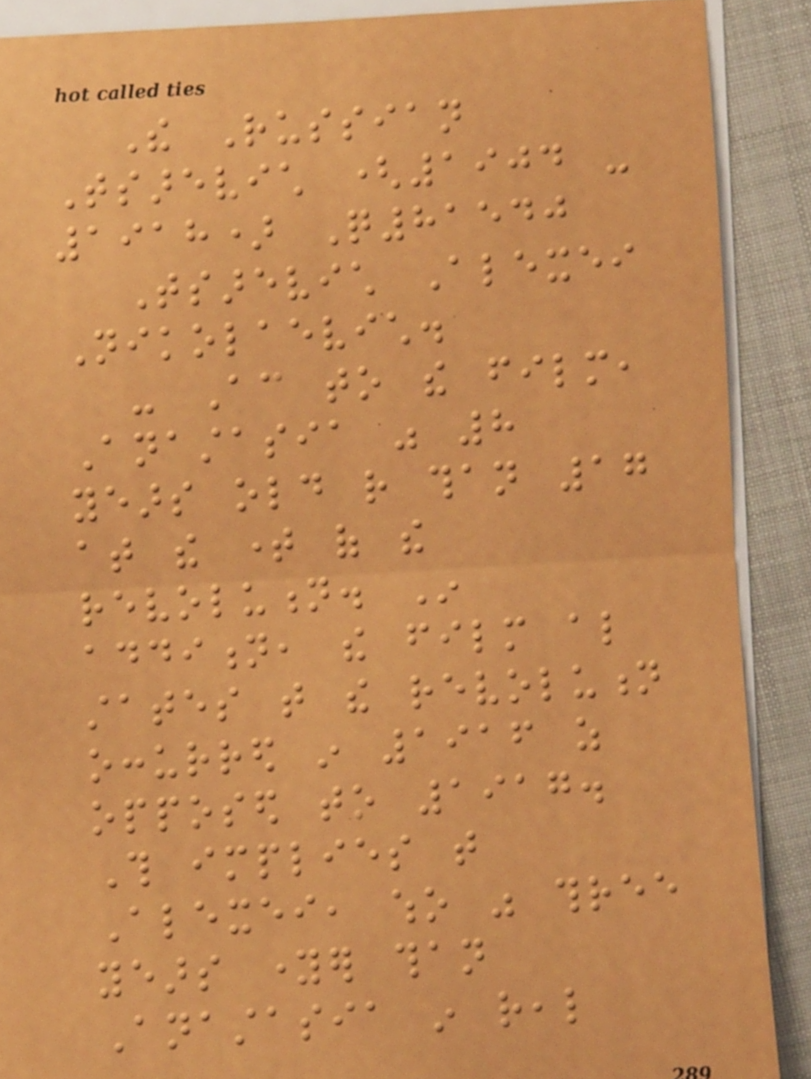The Russian
Tsarevich (1904 -
1918) Q81540
Tsarevich Alexei
Nikolaevich.
- According to the film,
Anastasia was 8
years old rather than 17
at the time of the
revolution. In
addition, the film also
states that the revolution
occurred in 1916 as
opposed to 1917.
This implies that
Alexei, who was three
years younger than
Anastasia in real
